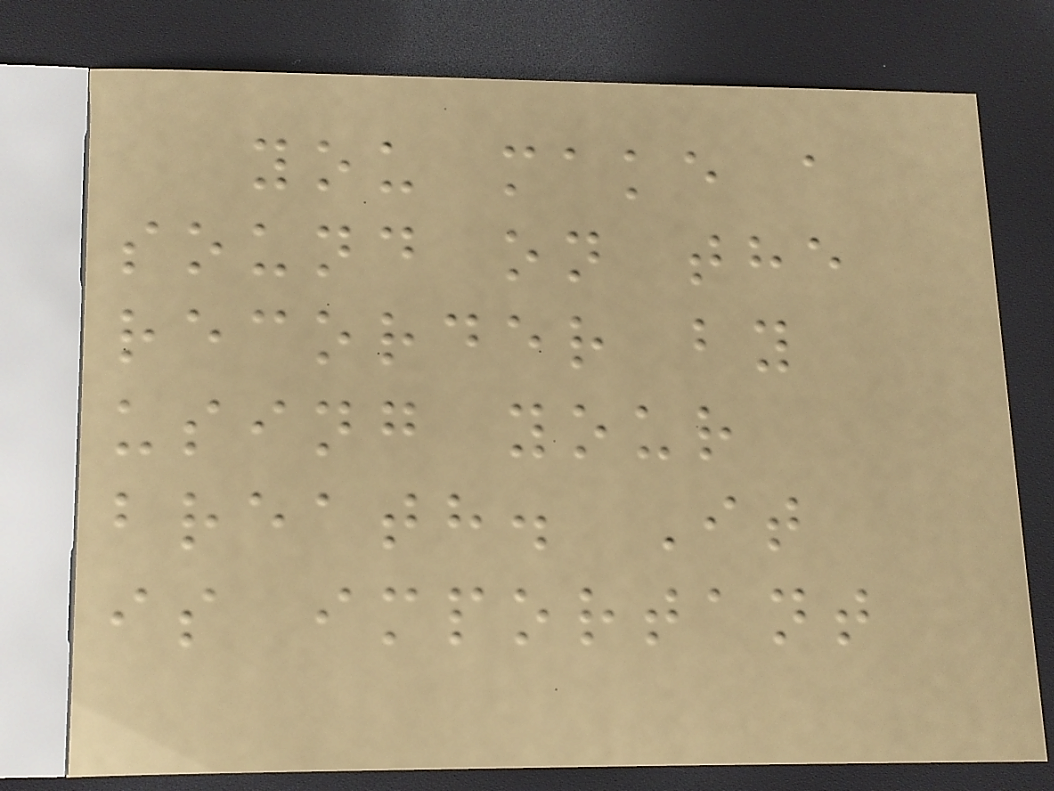you make a
sound on the
recorder by
using your
breath. It
is important
